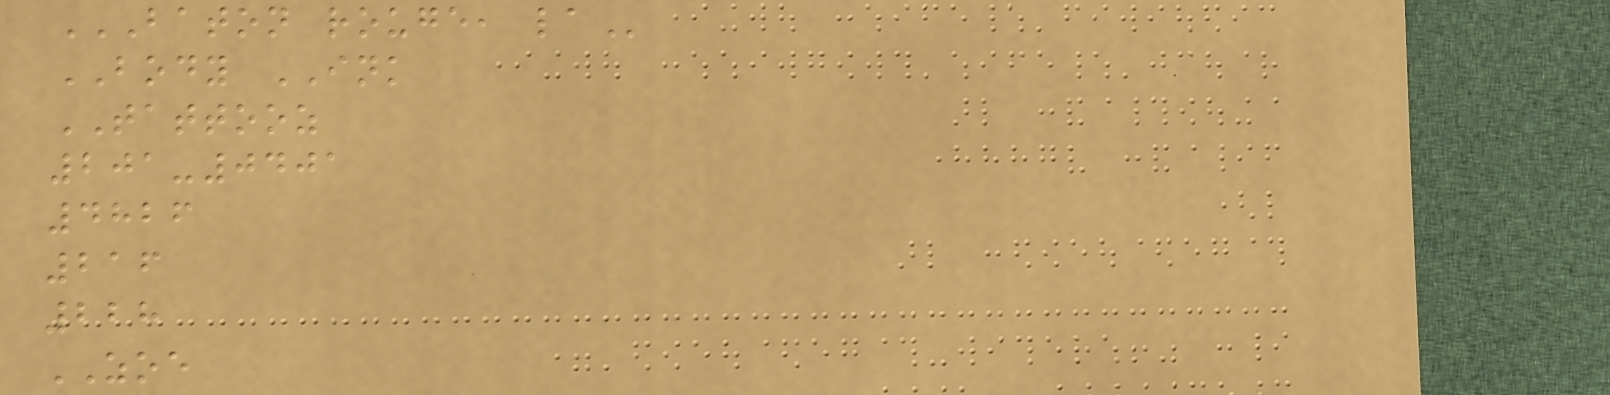BATON ROUGE, LA
BODY INK
TATTOOZ
201-0401
4826
216
228
ZOE
